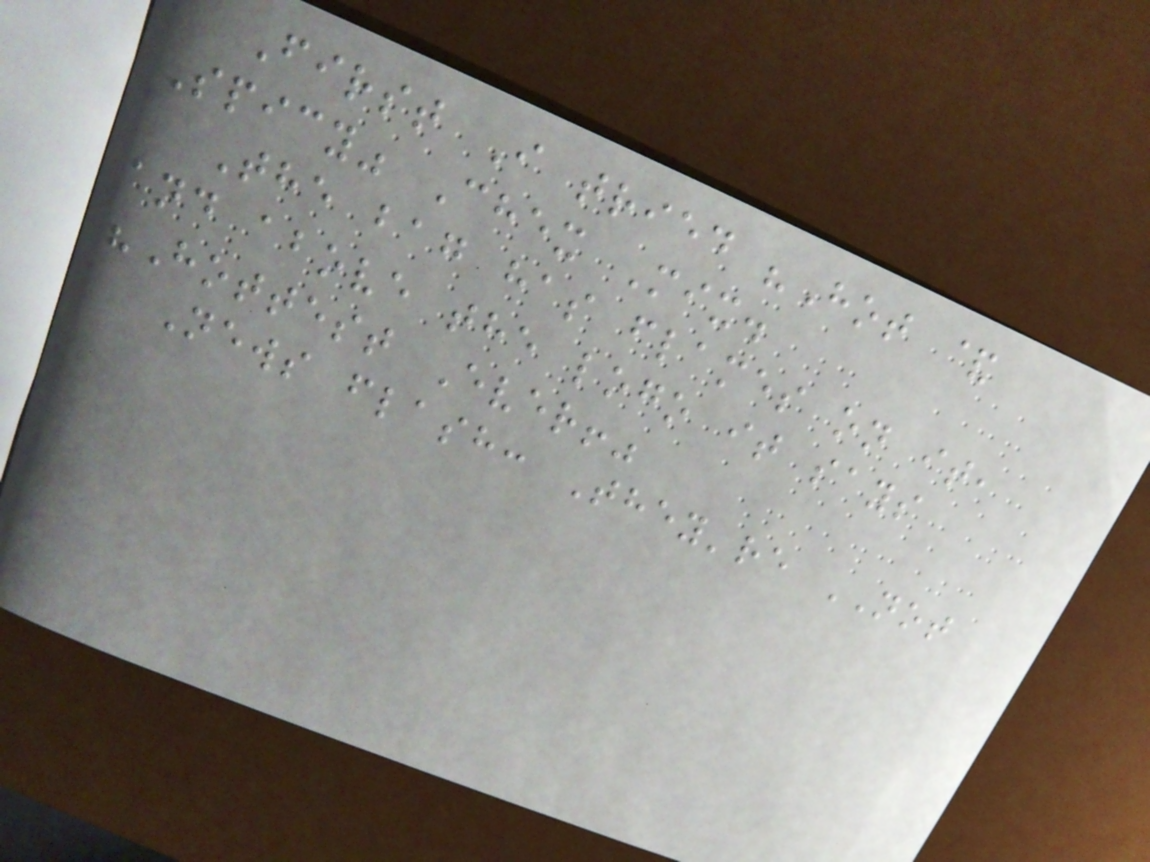First I tried "Hot &
Spicy" Chex Mix.
The bag has flames on it,
and above the logo it says
"Hottest Ever!"
News flash: They're NOT
